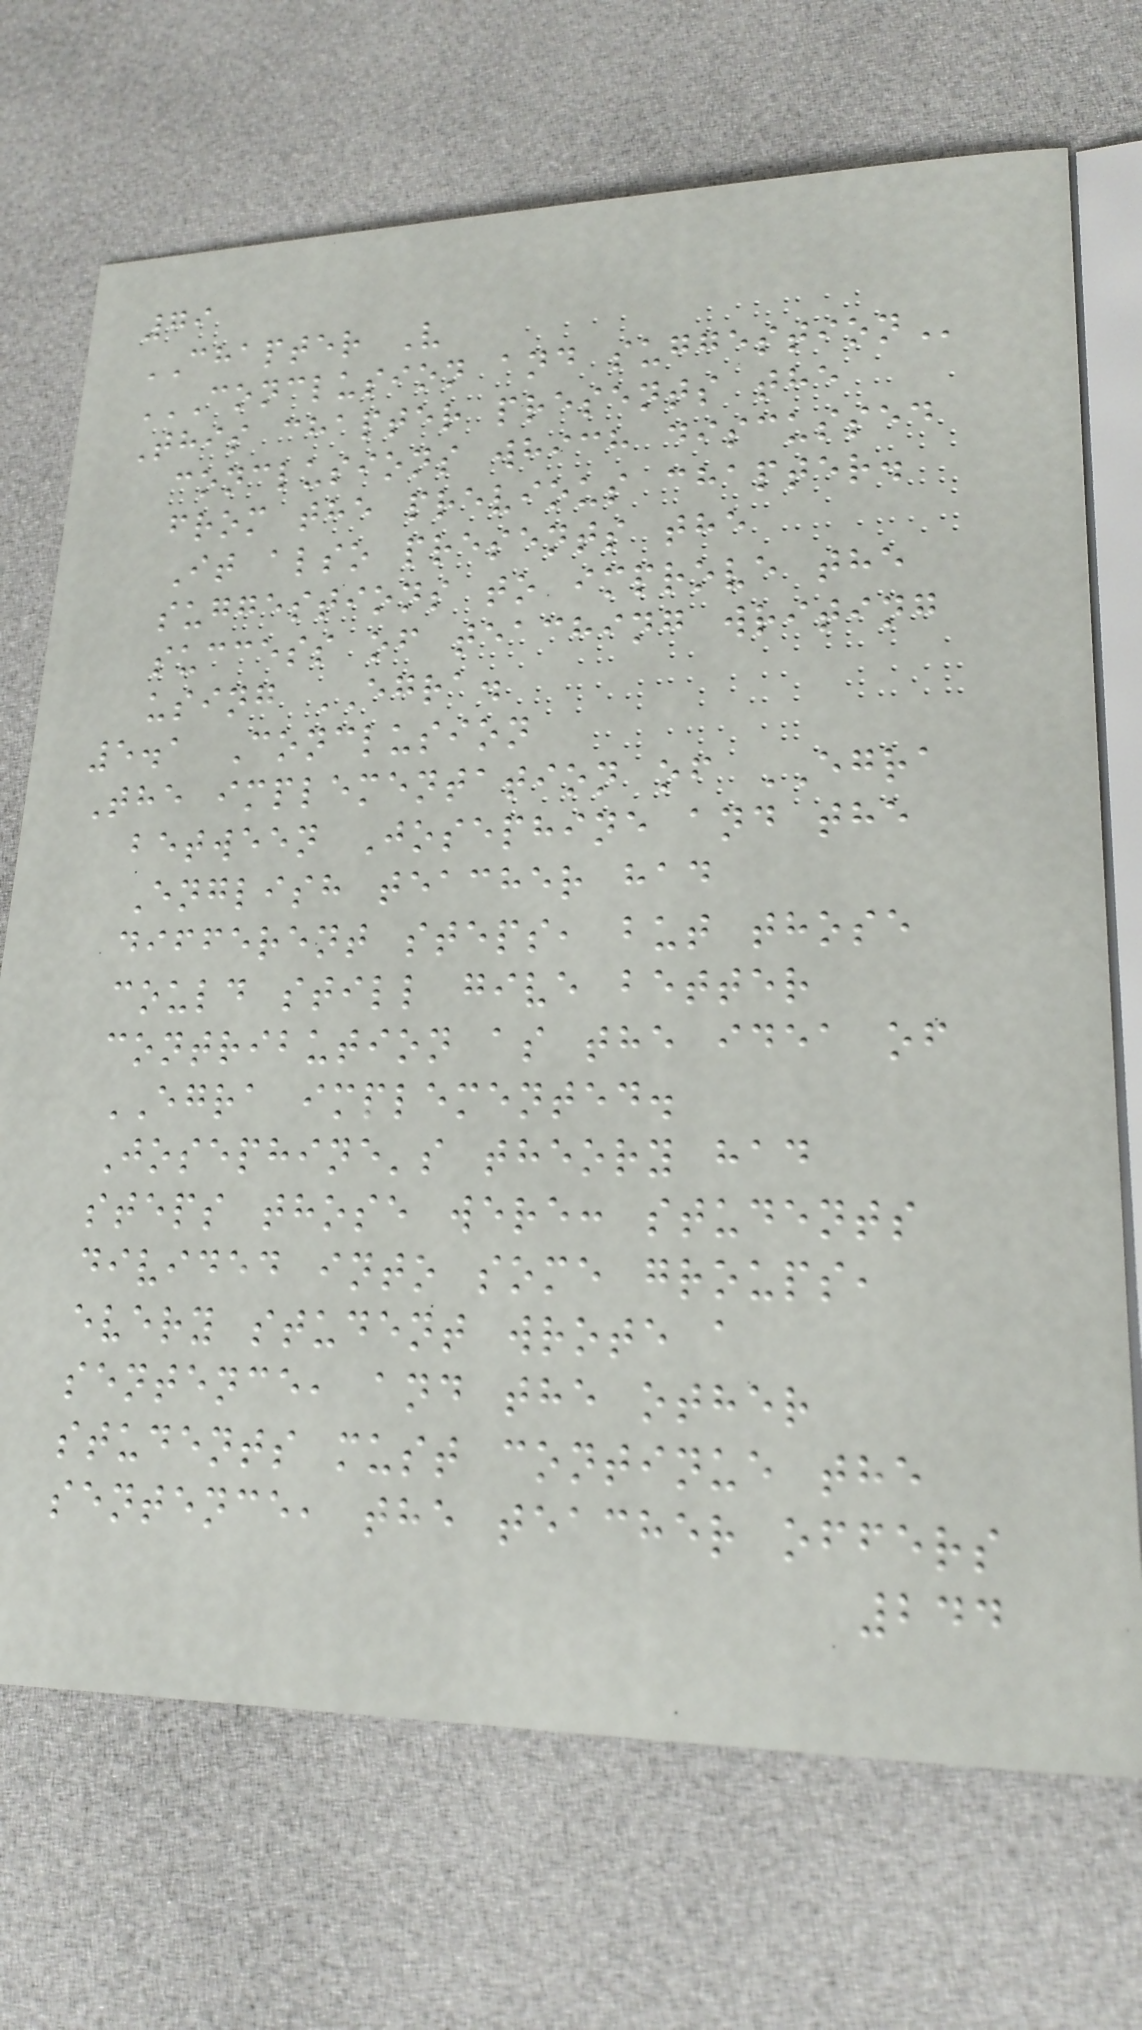79
CHAPTER V
CONCLUSION AND SUGGESTION
This chapter presents the
conclusions which discussed
from the previous chapter.
It also presents the
suggestions to improve the
success of teaching writing
using EGRA.
5.1 Conclusion
The implementation of EGRA
between Josephine and the
English teacher had
different steps, but those
could still give better
contribution as the idea of
EGRA implemented.
Josephine's theory had
steps those were: students
divided into some groups,
every student wrote a
sentence, and the other
students must continue the
sentence, the teacher offers
244
